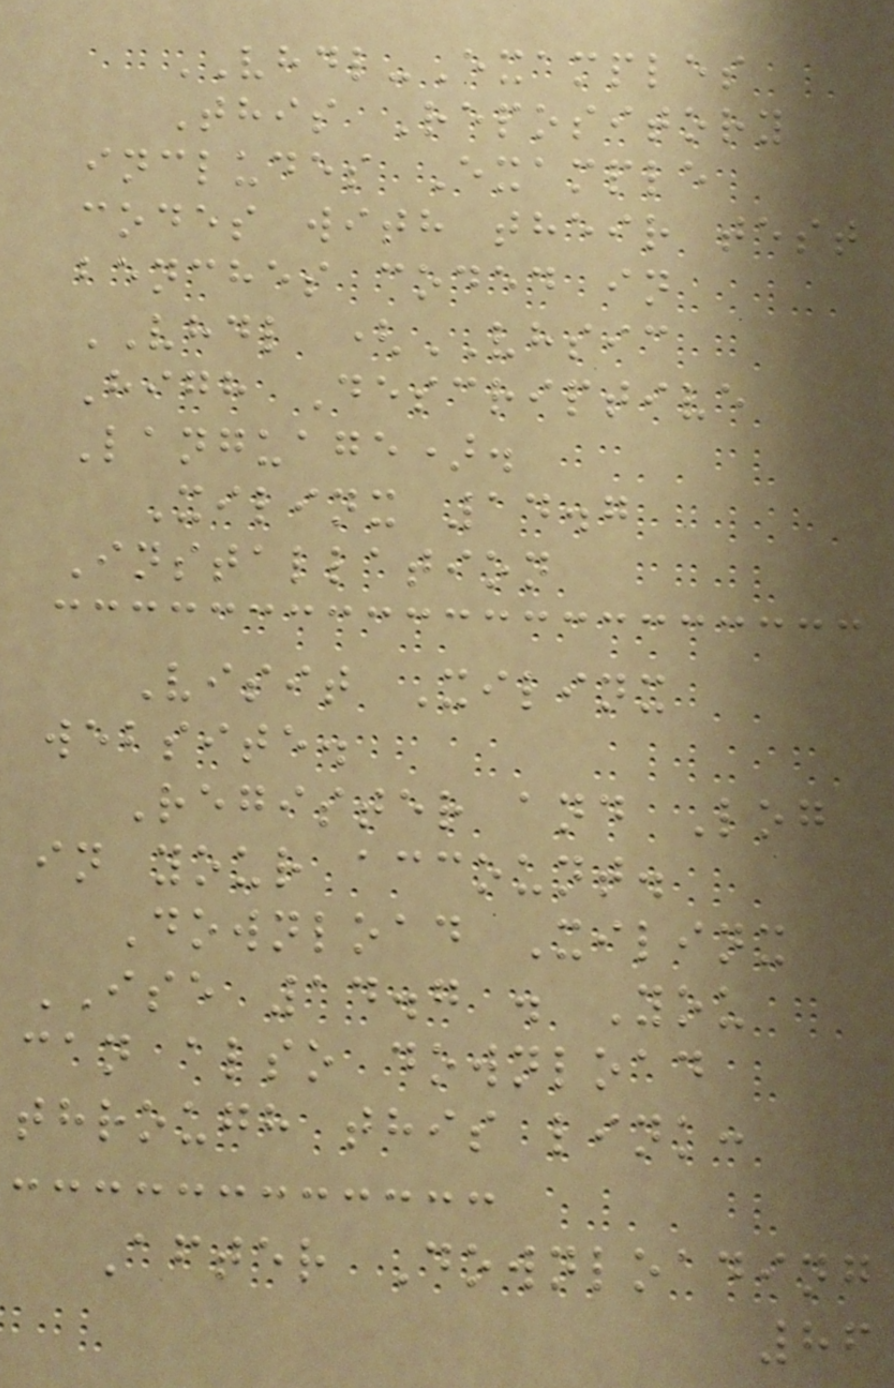VHDL-Examples
This Repository
includes Example
codes with their test
benches coded in
VHDL (VHSIC
High Descriptive
Language).
Xilinx 14.7
Installation
Visit Xilinx
website.
Register and Log
in your account.
Download Xilinx
ISE 14.7 . You
can also download
through this link:
After Downloading
86
